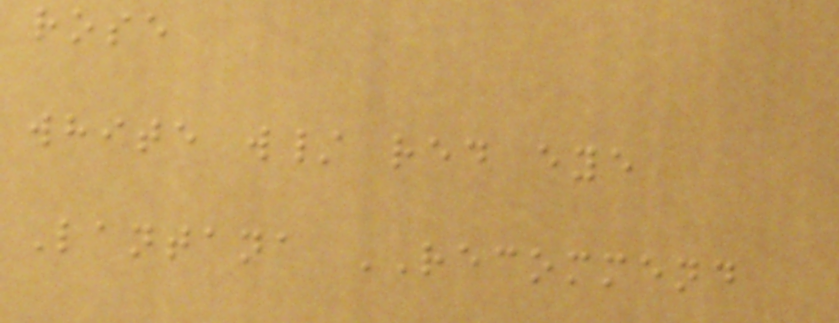rose
white w/ red eye
Lantana RECOMMEND
